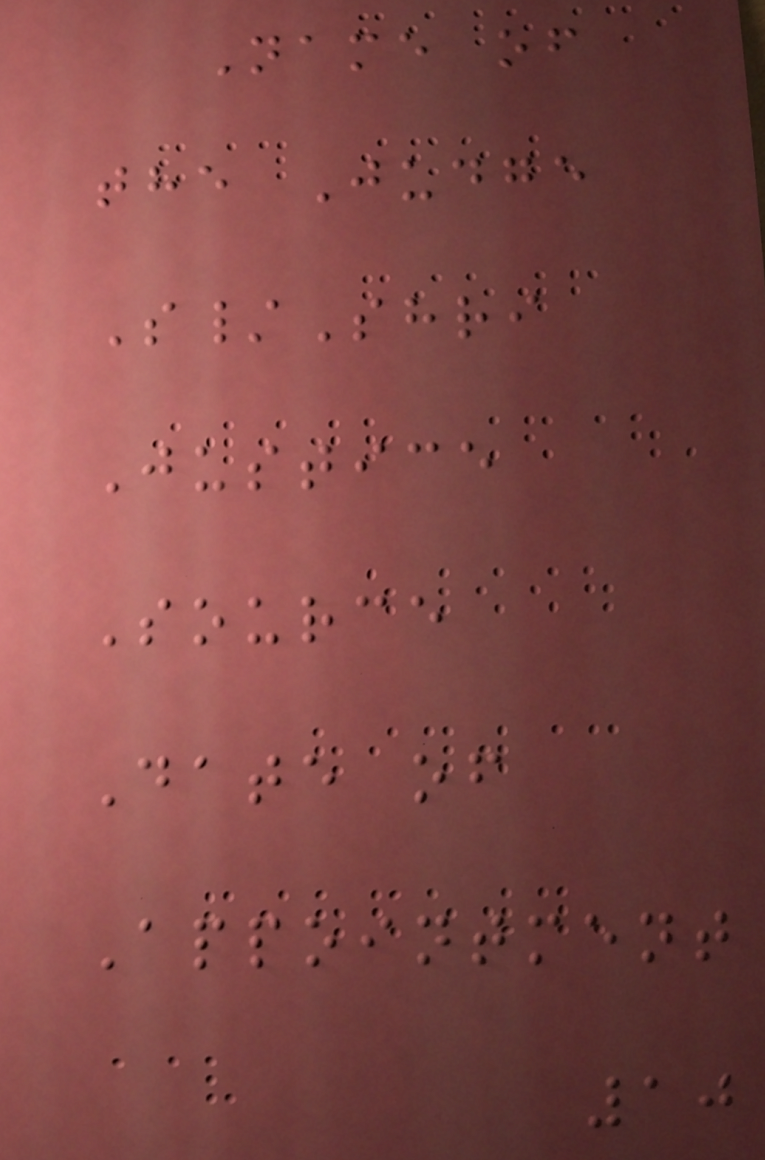Name of
the Judge
S/Shri
Justice
Source
Date of
Appointment
10
